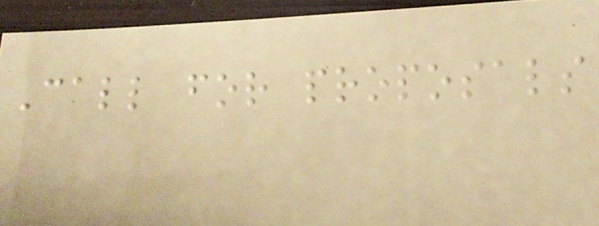Call for proposals
